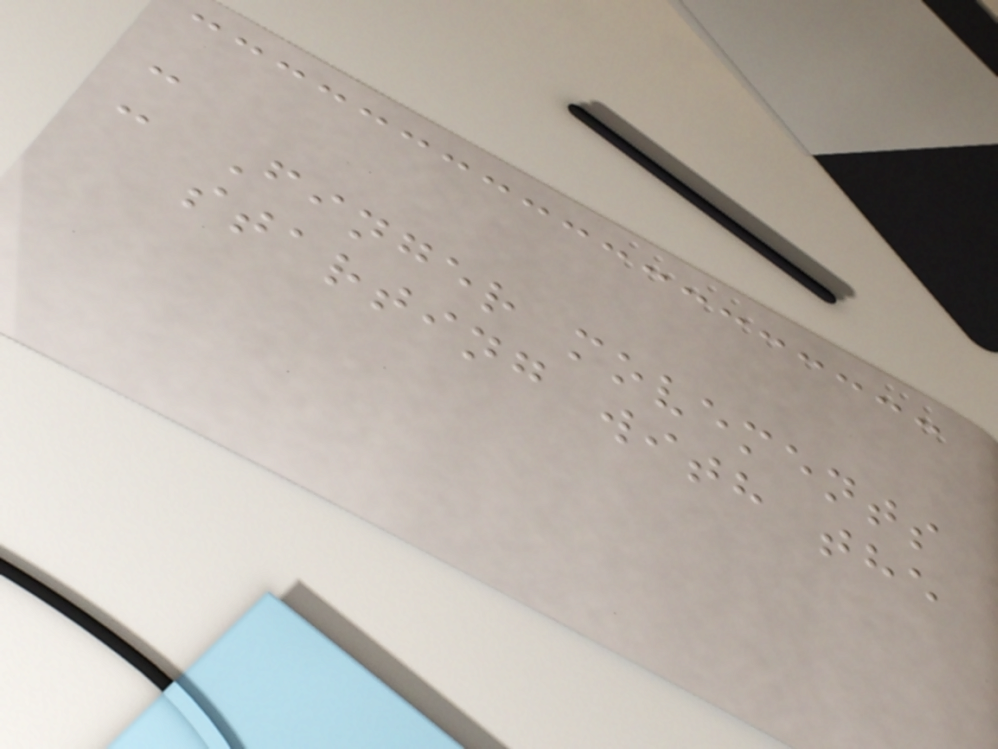-
- Finger movements
starting with the
